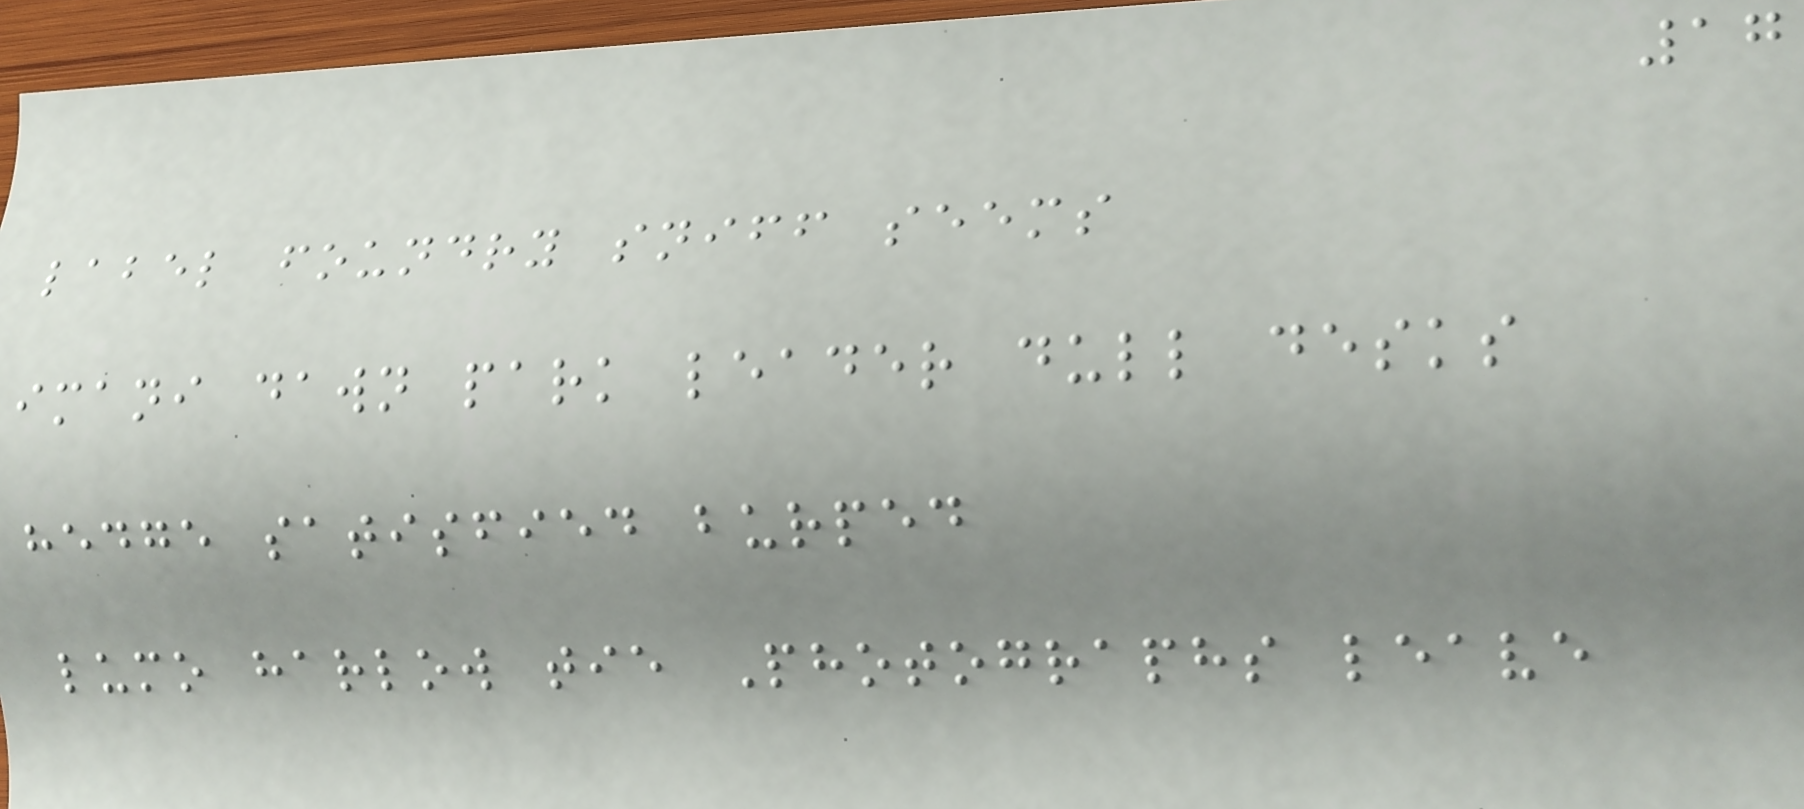17
label foundry sniff seems
imani dawn park leader dull desks
hedge satisfied burped
lumo harlow tie Photographs leave
